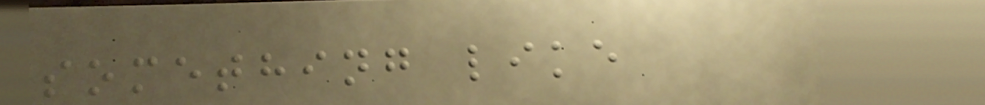something like
